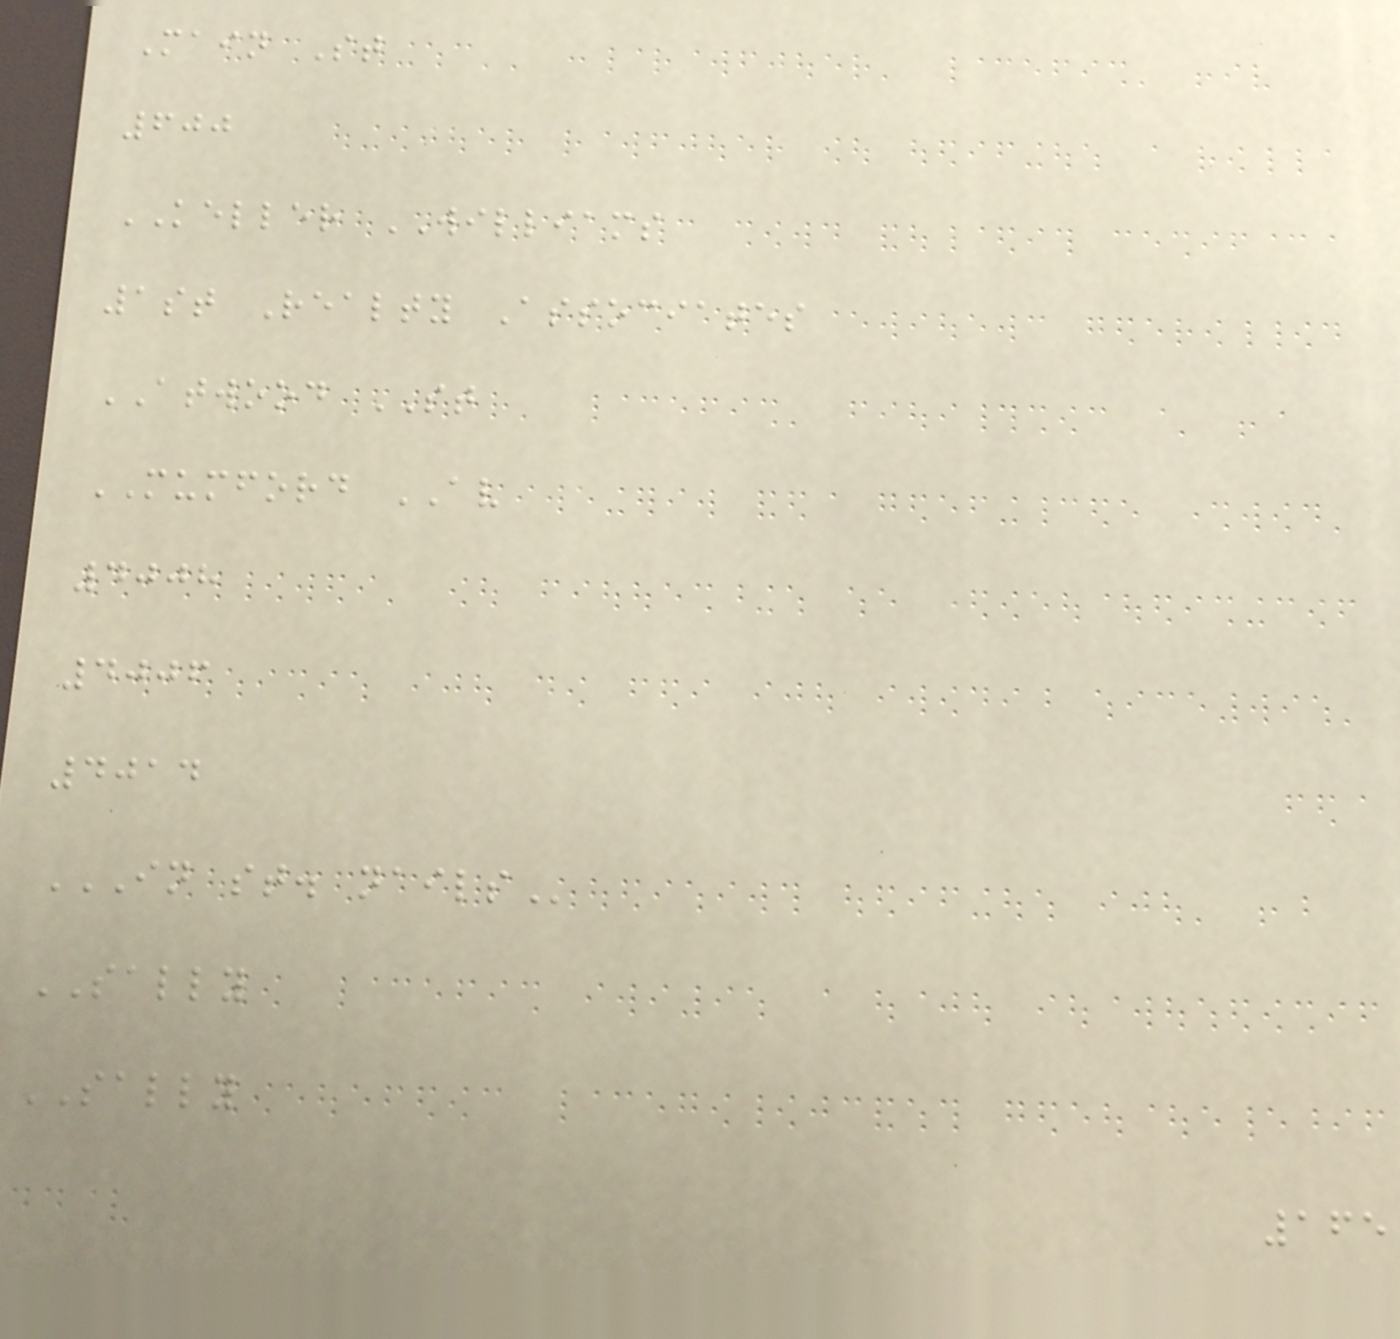Main St
600
KELLER WILLIAMS
1st Realty Associates
ATWOOD ST
MUMFORD AV
4008
4006
4014
IN ST. NAILS
SALLY
SALLY
165
